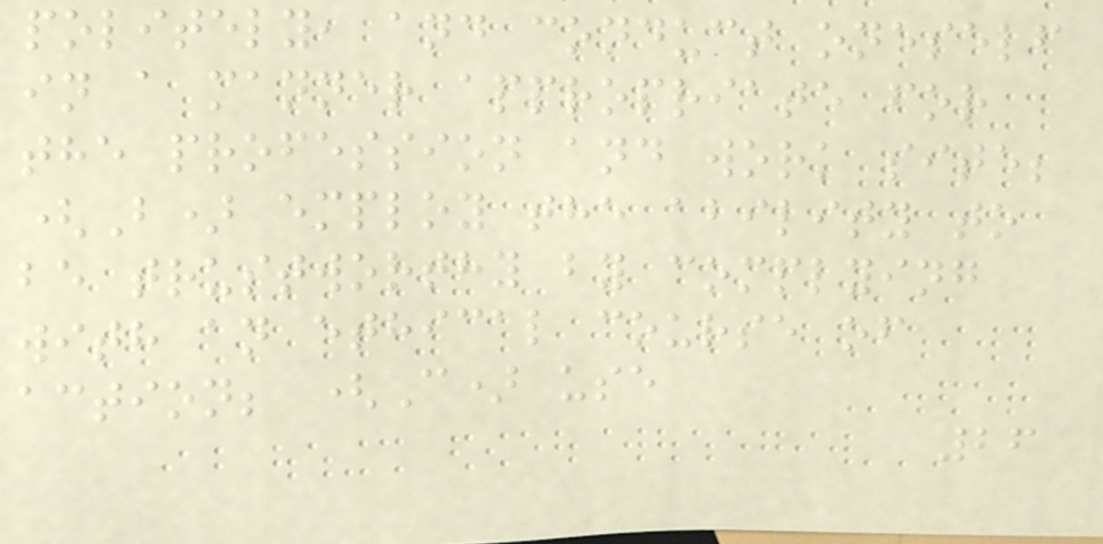politely, and conduct oneself
in a manner appropriate for
the profession and work site;
(B) employ the ability to
be trustworthy by complying
with an ethical course of
action; (C) use
26
